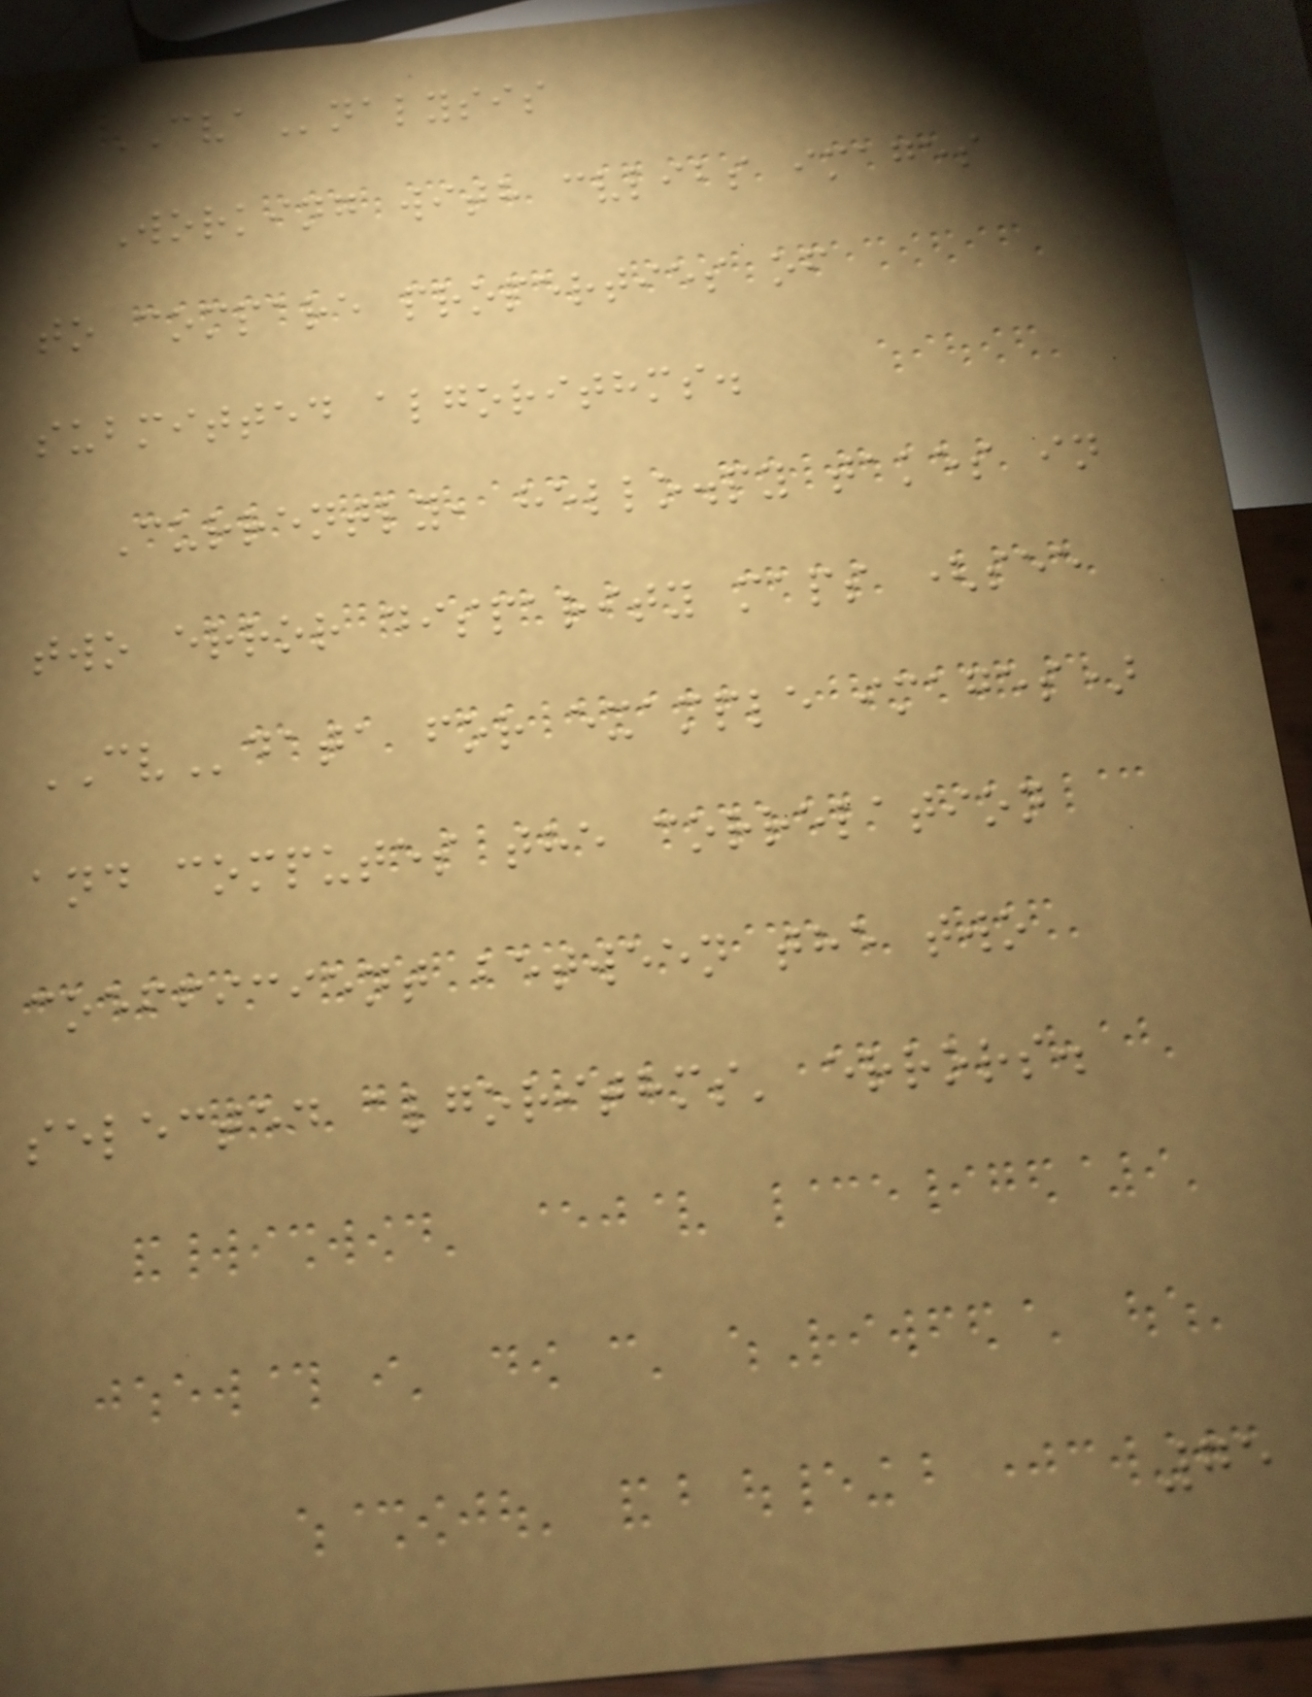CVAnalysis
Working with cvlibs images
to compare properties of
submitted algorithms.
Currently, hello.py takes in
two error disparity maps (see
CVdata for example images)
and computes the correlation
coefficient between the two
selected algorithms' errors.
75
